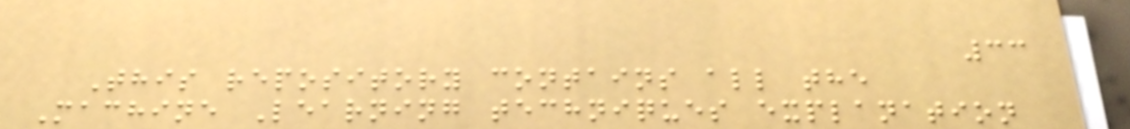33
This repository contains all the
Machine Learning techniques explanation
